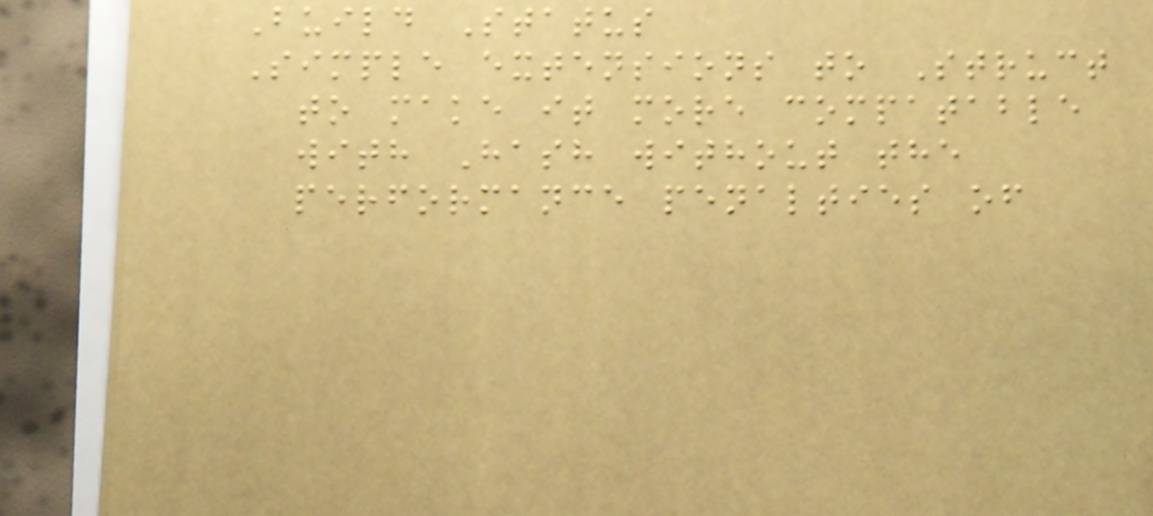Build Status
Simple extensions to Struct
to make it more compatable
with Hash without the
performance penalties of
